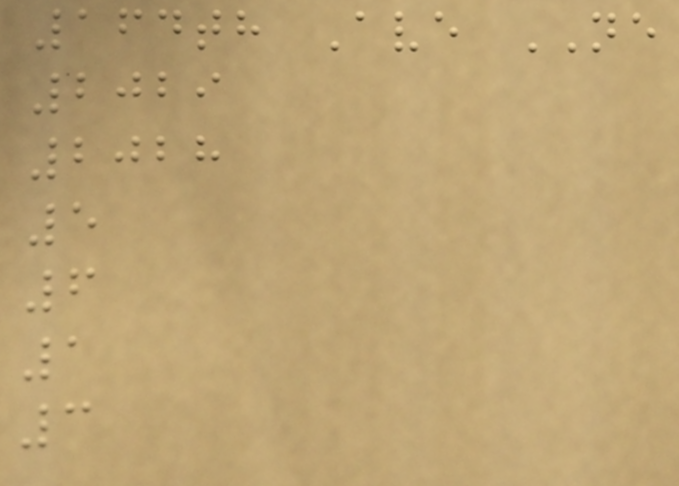164th Ave NE
2029
2028
5
6
1
3
